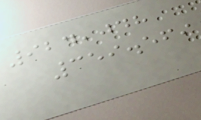924,048
359.569
